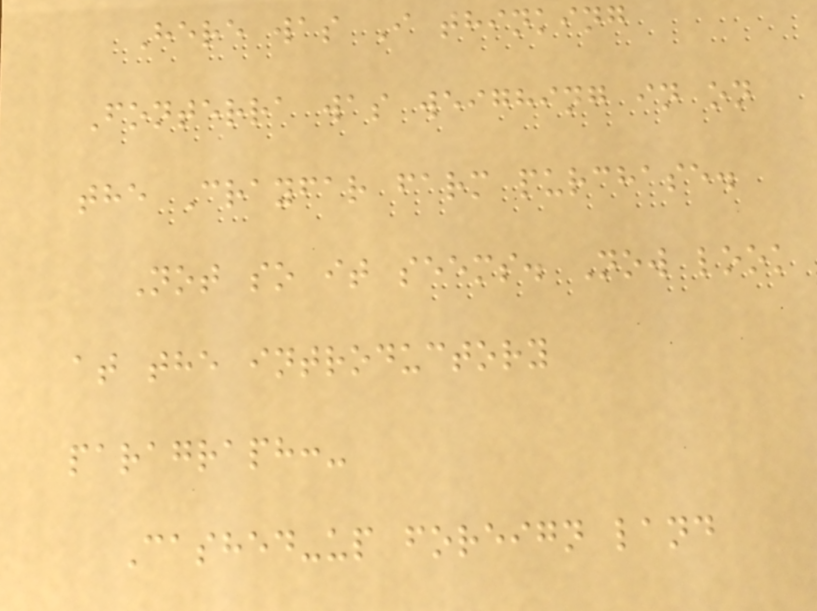Here was I thinking
Fonterra was weighing in on
the Crayfar farm purchase.
Not so it seems. Now look
at the introductory
paragraph:-
Cashed-up foreign land
